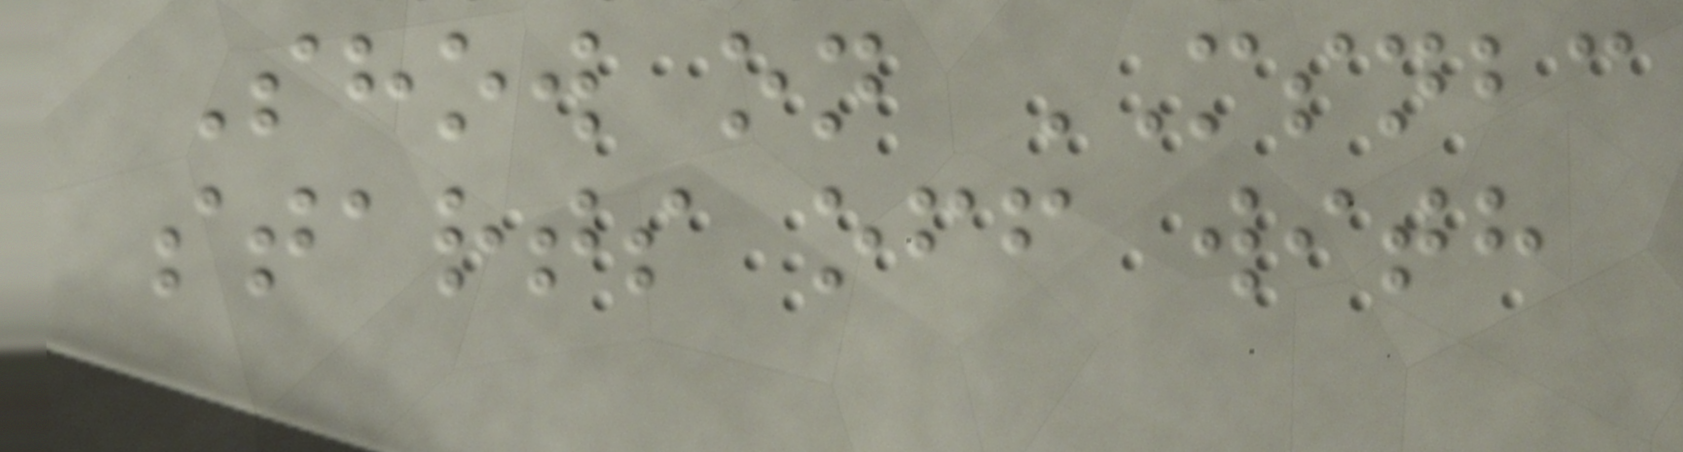Show on MSNBC
starts off with
